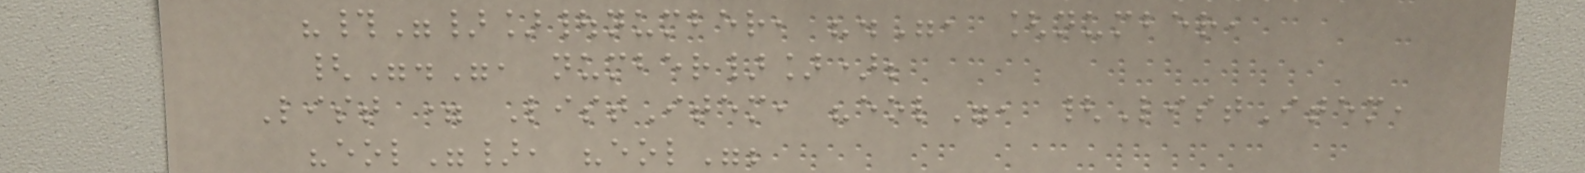"#"}]|number, ".", [number,
{".", number}]);
List = ListItem, "eol", {ListItem,
"eol"}, "eol";
